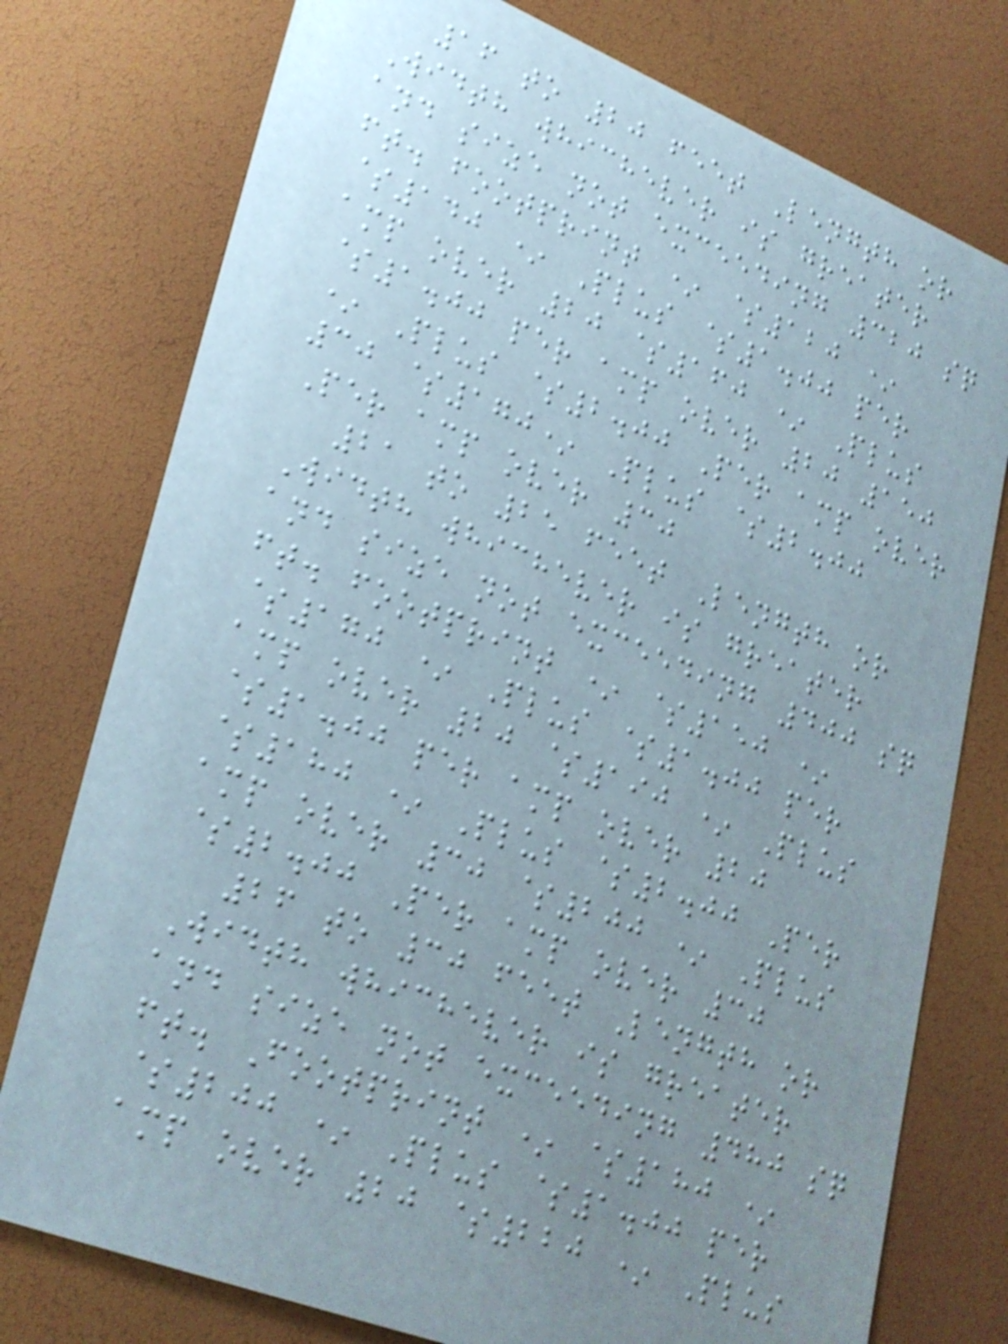16 to 20 feet Length or
Width whichever is greater
and size not exceeding 320 sq
ft. footprint * $120 *
$140 * Plus $1.00 per
amp over 20 $160 * Plus
$1.00 per amp over 20 150
* Plus $2.00 Per amp over
30 $170* Plus $2.00
Per amp over 30
21 to 25 feet Length or
Width whichever is greater
and size not exceeding 400 sq
ft. footprint * $150 *
$170 * Plus $1.00 per
amp over 20 $190 * Plus
$1.00 per amp over 20
$180 * Plus $2.00 Per
amp over 30 $200 * Plus
$2.00 Per amp over 30
26 to 30 feet Length or
Width whichever is greater
and size not exceeding 480 sq
ft. Footprint * $180 *
$200 * Plus $1.00 per
amp over 20 $220 * Plus
